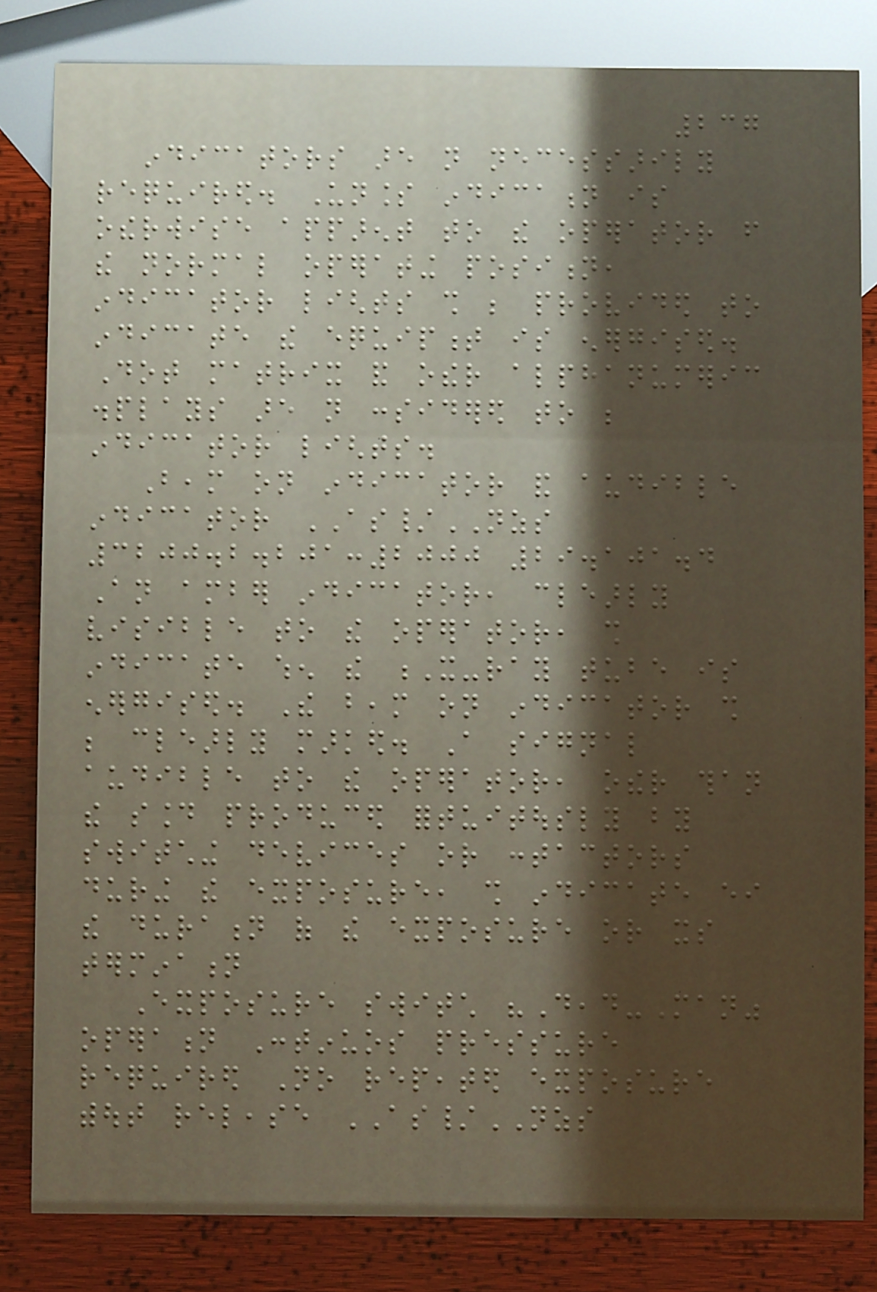237
indicators are not necessarily
required. Unless indication is
otherwise apparent to the operator from
the normal operating position,
indicator lights shall be provided to
indicate the equipment is energised.
Dot matrix and other alphanumeric
displays are not considered to be
indicator lights.
Beam on indicator and audible
indicator AS/NZS
3200.2.201:2000 29.101.4
An amber indicator, clearly
visible to the operator, shall
indicate when the X-ray tube is
energised. The beam on indicator shall
be clearly marked. A signal
audible to the operator, other than
the sound produced fortuitously by
switching devices or contactors
during the exposure, shall indicate either
the duration of the exposure or its
termination
Exposure switch "Dead-Man"
operation Continuos pressure
required No repeated exposure
without release AS/NZS
